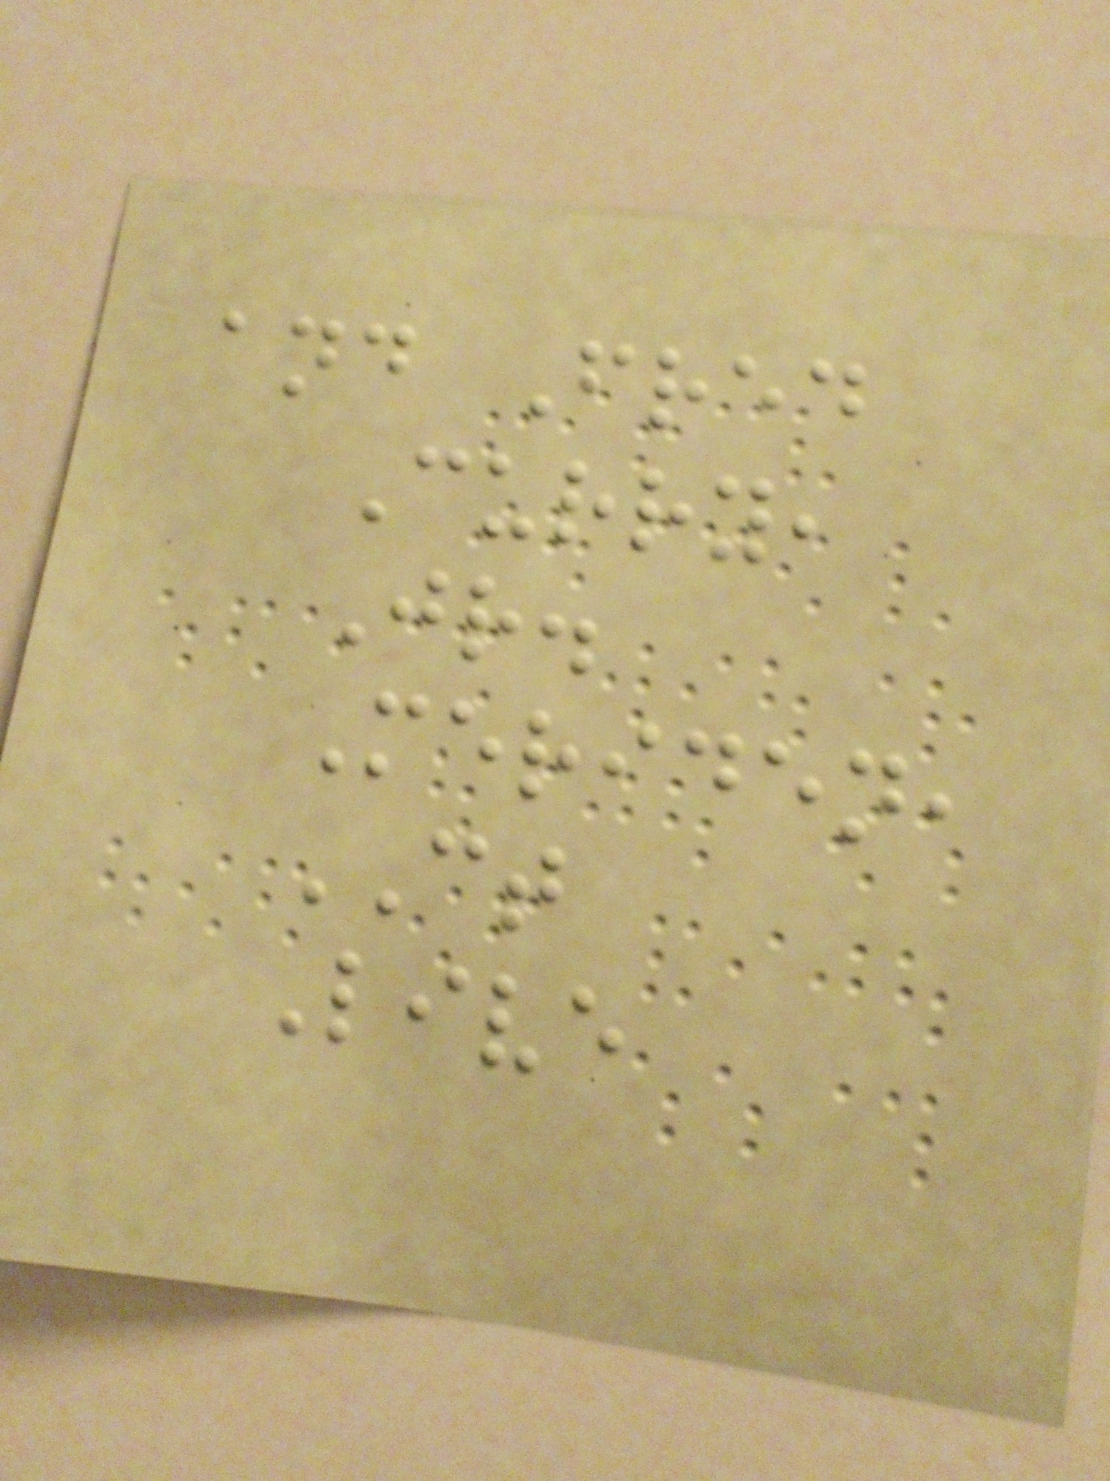and Fred
Curry,
Jr.
Meriden,
CT
Live
